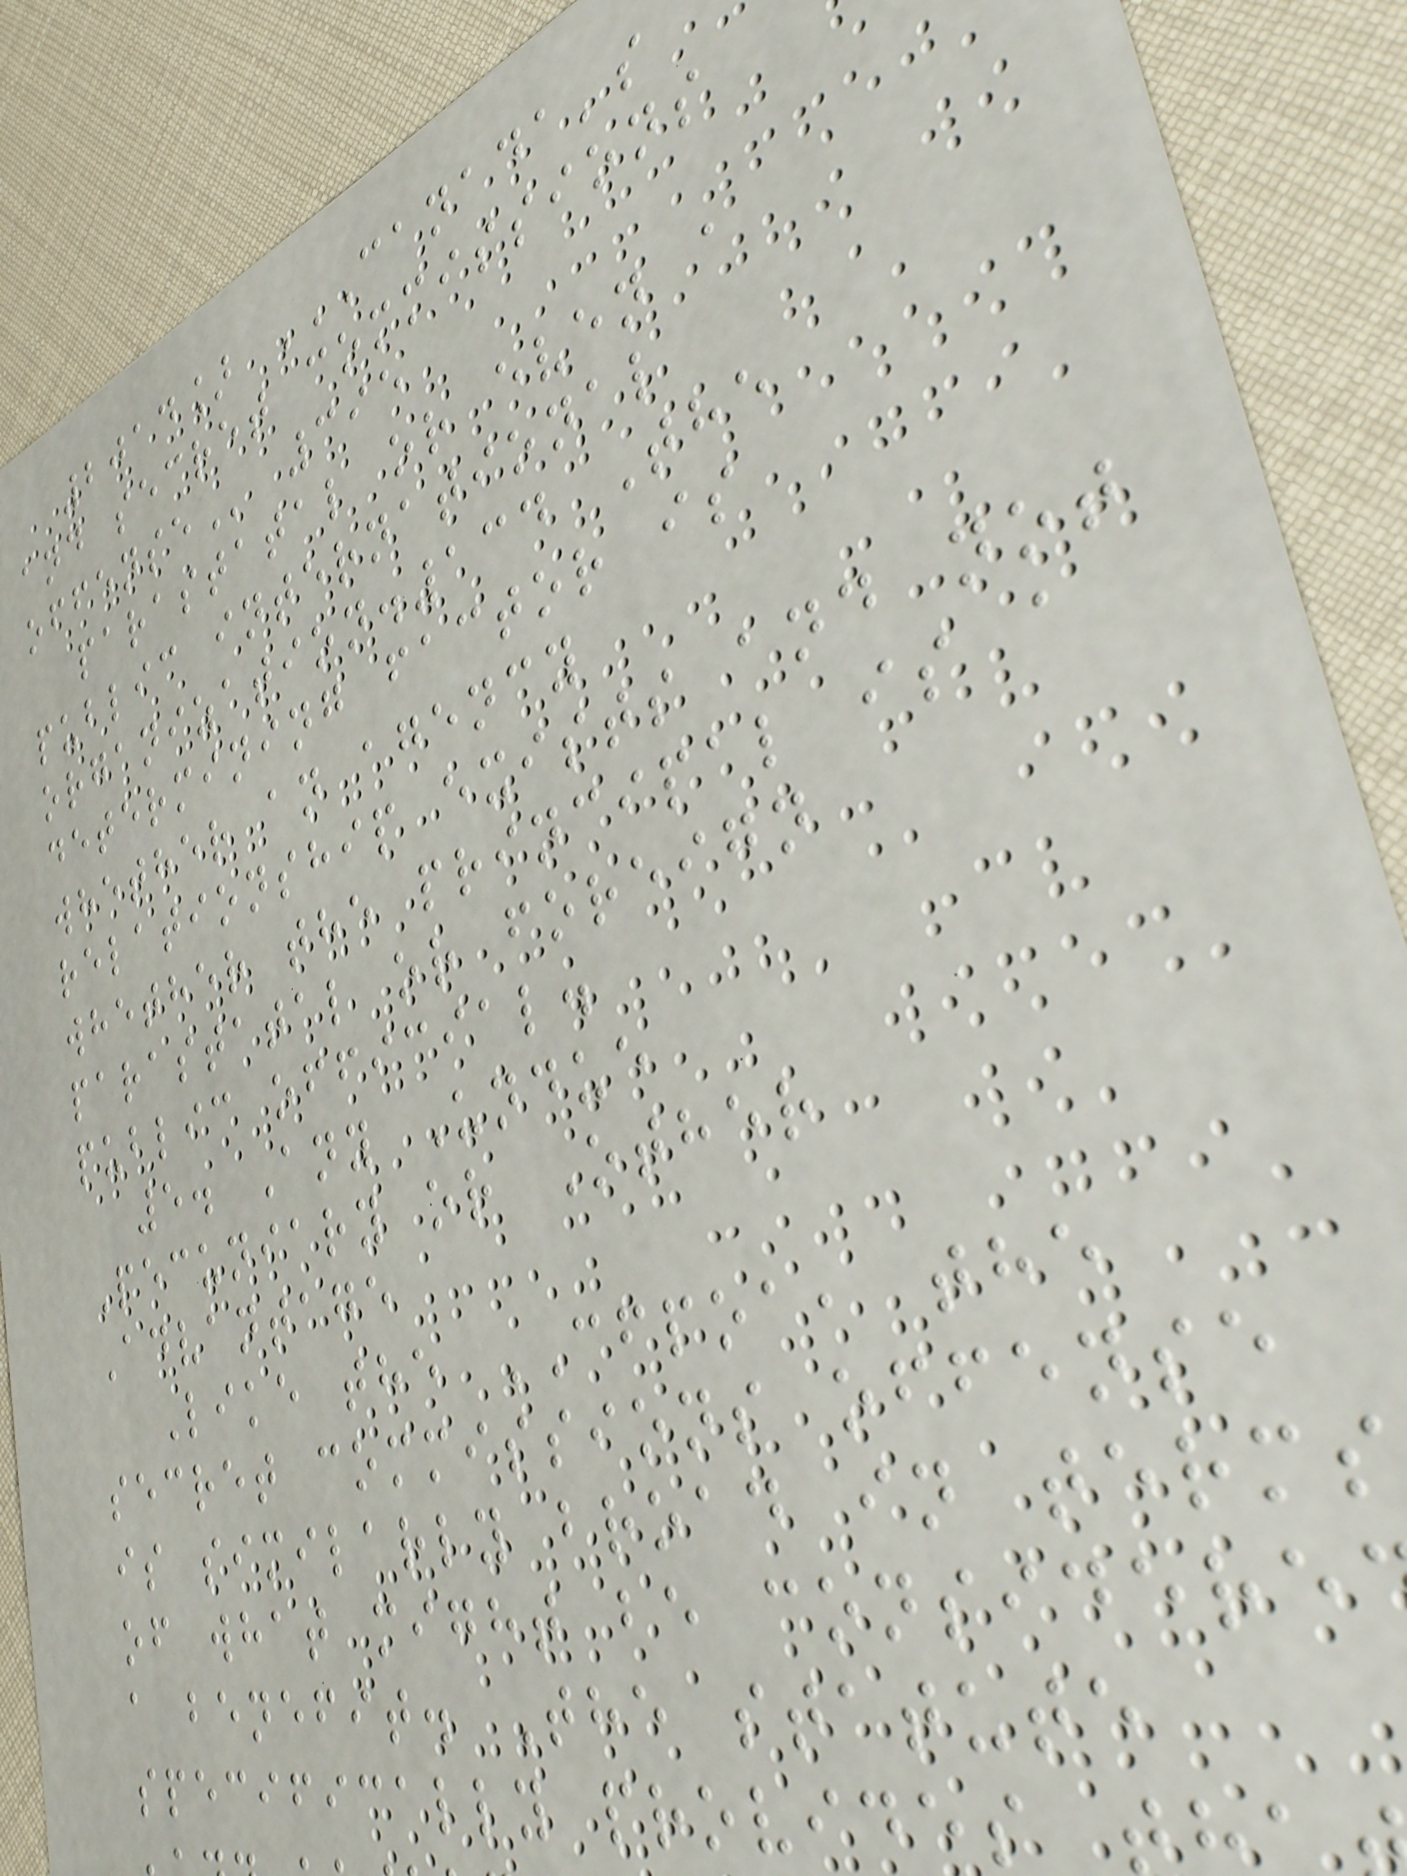and secret commissions
395
parastatal or even a
public international
organization.134 The
determining factor is
whether an agency
relationship exists and not
whether the principal is a
parastatal or foreign
public official.
5. Any Undue
Pecuniary or Other
Advantage
Like the CFPOA, the
secret commissions offense
is similarly broad in terms
of what might be considere
a benefit. The statute
specifically provides
